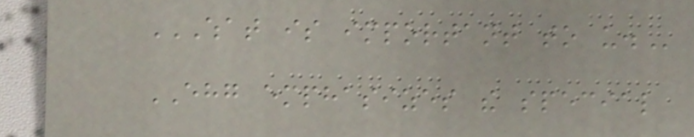WHAT IS IMPORTANT TO US.
EHG emphasizes the special
